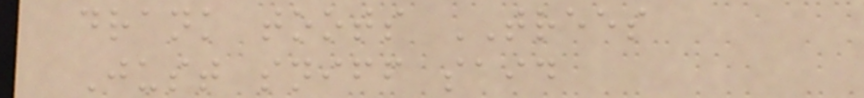drank toots TREES
Just sniff said
